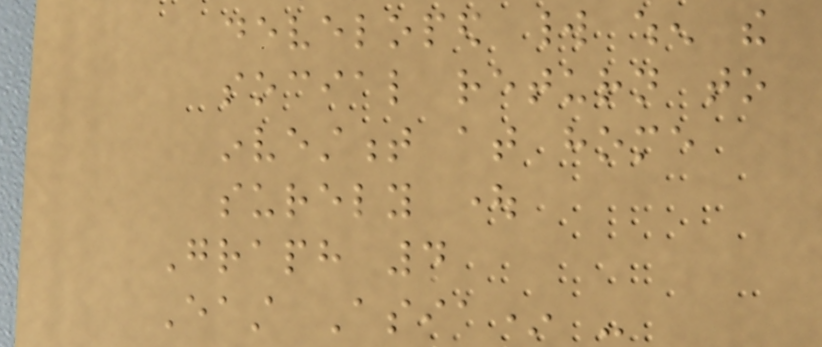developed world when the
social return to
investment at home
surely ought
Graph 4
East Asia* -
